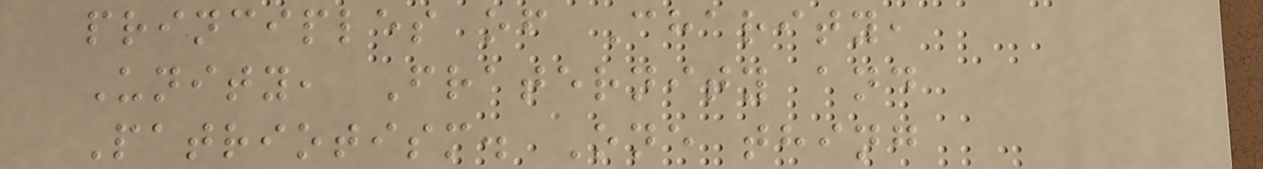principles of Charity,
Unity, Fraternity and
Patriotism. One thing
